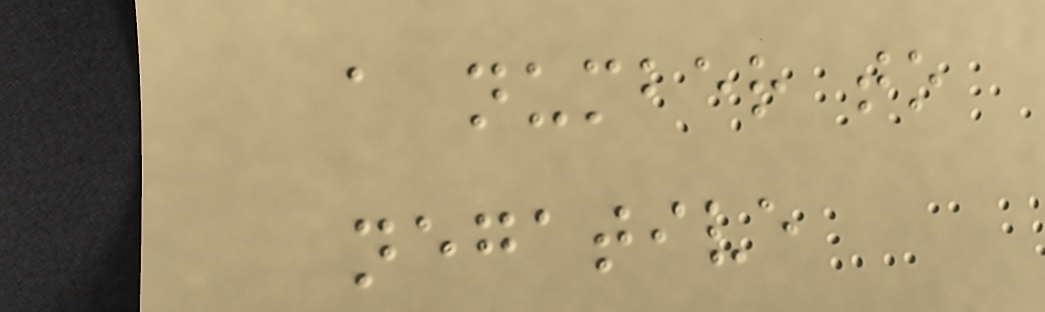a number to
negative
